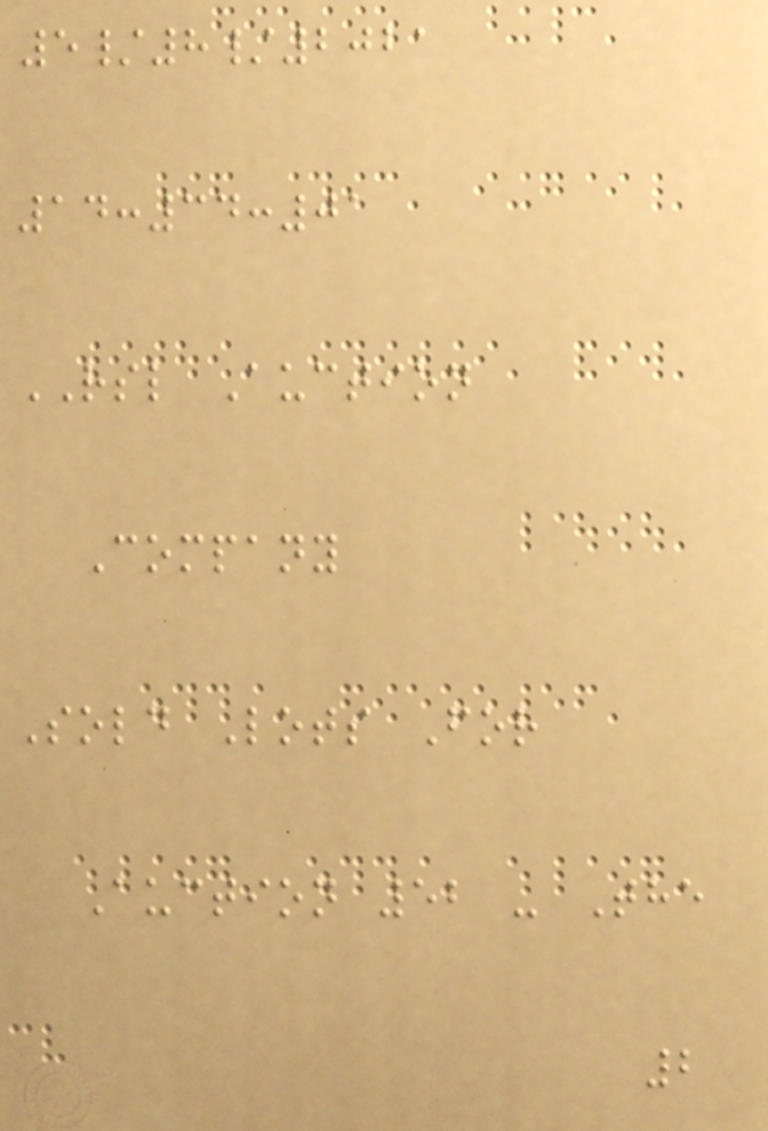5/8/2021
14:34:01
RSL Auction
Company
Sold Lots For
Auction 52 - The
2
